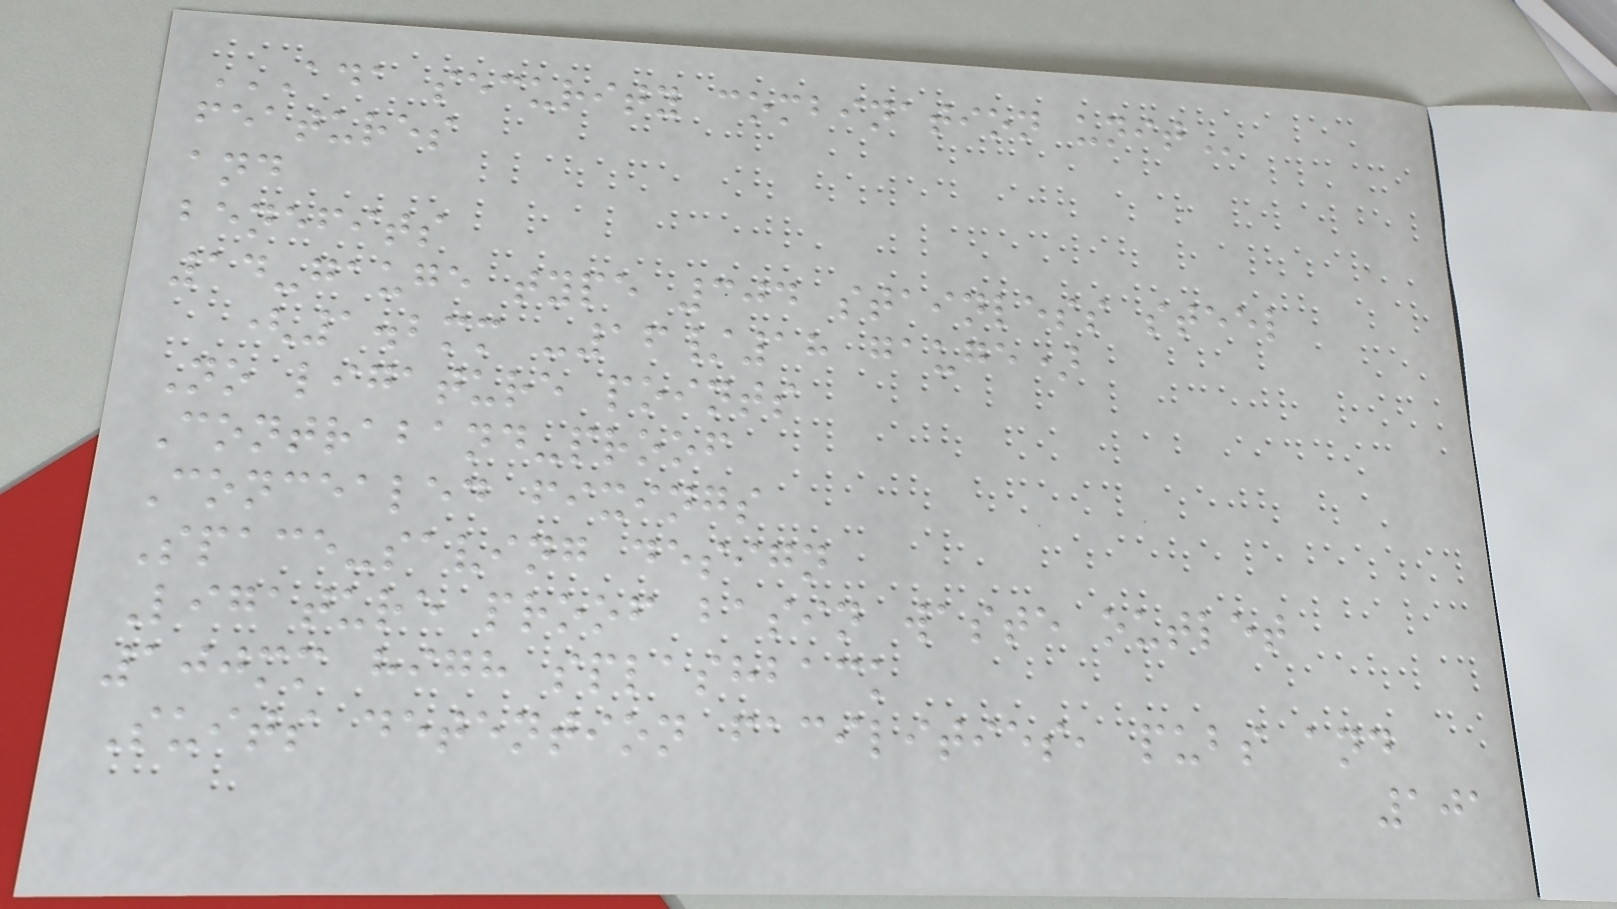ADA SECURITY COMBINATION UNIT
features
and
benefits
14-gauge type 304 stainless steel
(1.2mm -16/18 gauge)
No ligature points
Contraband-proof
Concealed fixings
Space-saving design
Ligature proof basin waste outlet
100mm high splashback
Suits detention facilities, pubs and
101
